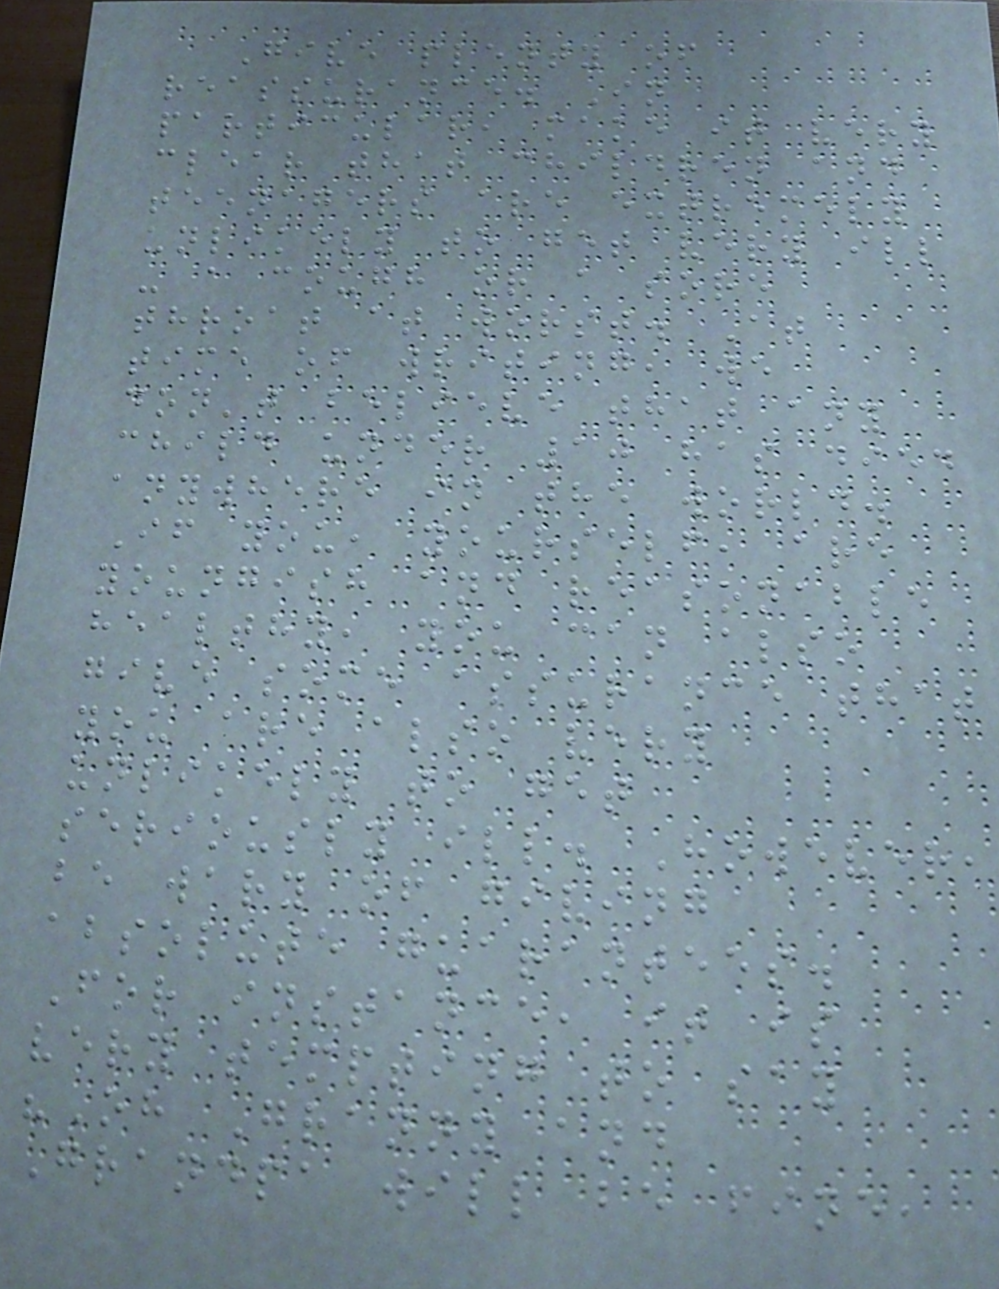Give plenty of
reassurance. In
particular, make it very
clear that children and
teenagers are extremely
unlikely to get very ill
- a cough or a sore
throat at worst. At
time of writing, we
don't believe that any
child under 10 has died
anywhere in the world.
If you, yourself, are
youngish and reasonable
healthy, you can also
give some assurance that
you are also very
unlikely to get
seriously ill. However,
be wary of giving
absolute guarantees.
For instance, it is
very tempting to say
"Oh Granny and
Grandpa will be fine,
